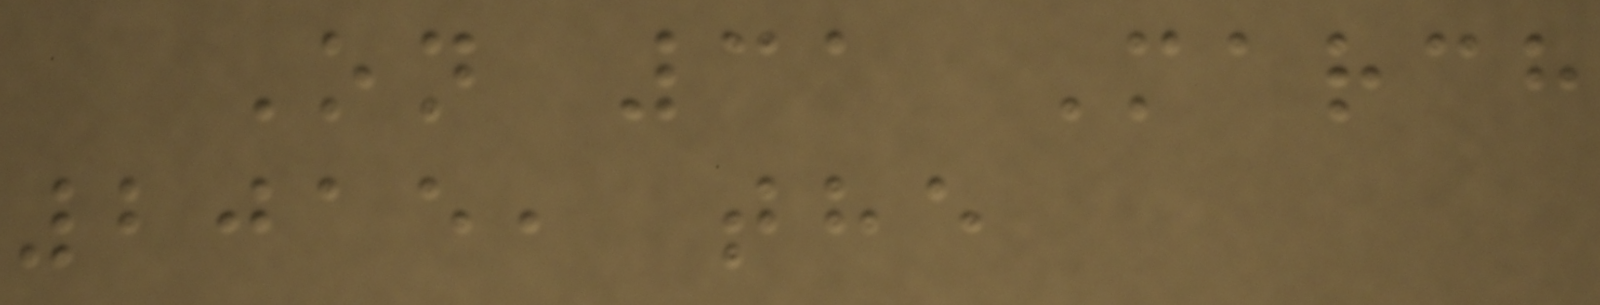On 31 March
2015, the
